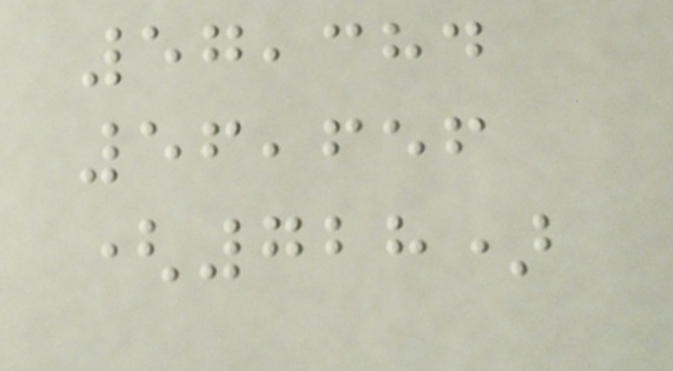57,384
56,656
(728)
